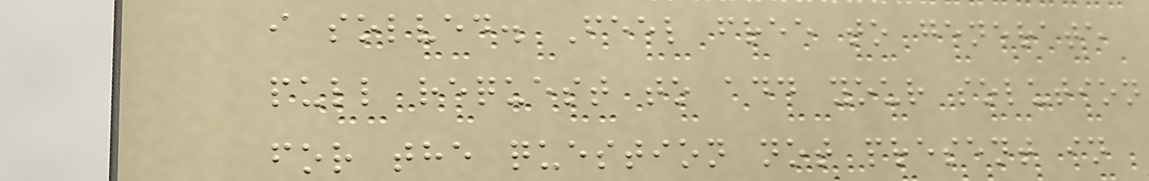i solved. Feel free to generate
pull request to add your solution
for the question not present in
